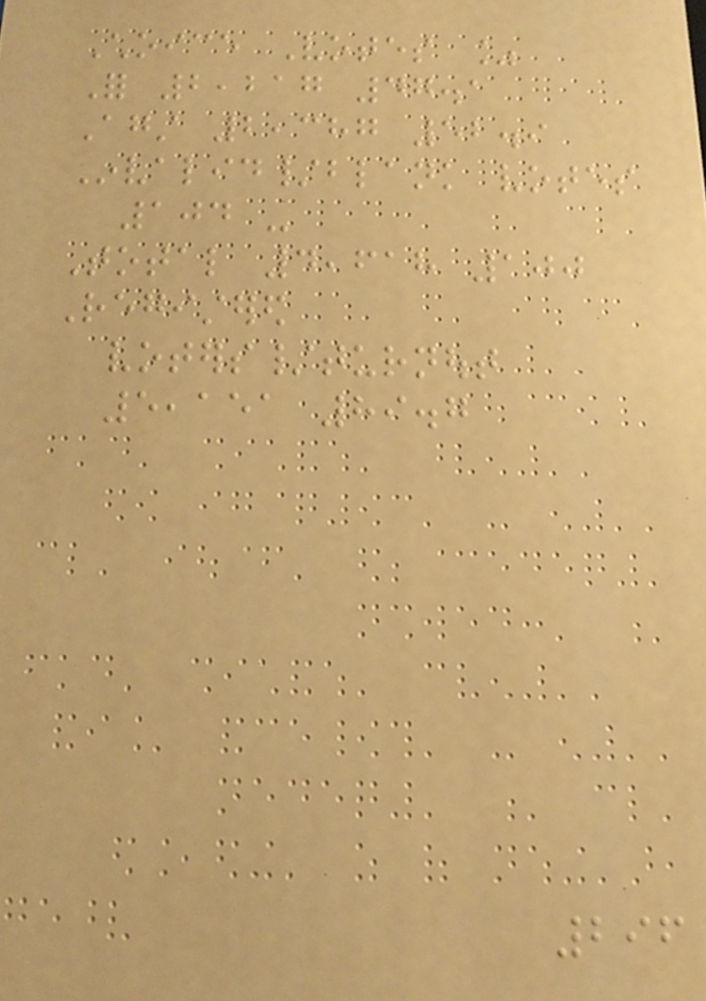Choice Votes %
For 2,217 47.1
Against 2,387 52.9
Invalid/blank votes
104 -
Total 4,618 100
Registered
voters/turnout
5,151 89.7
296
